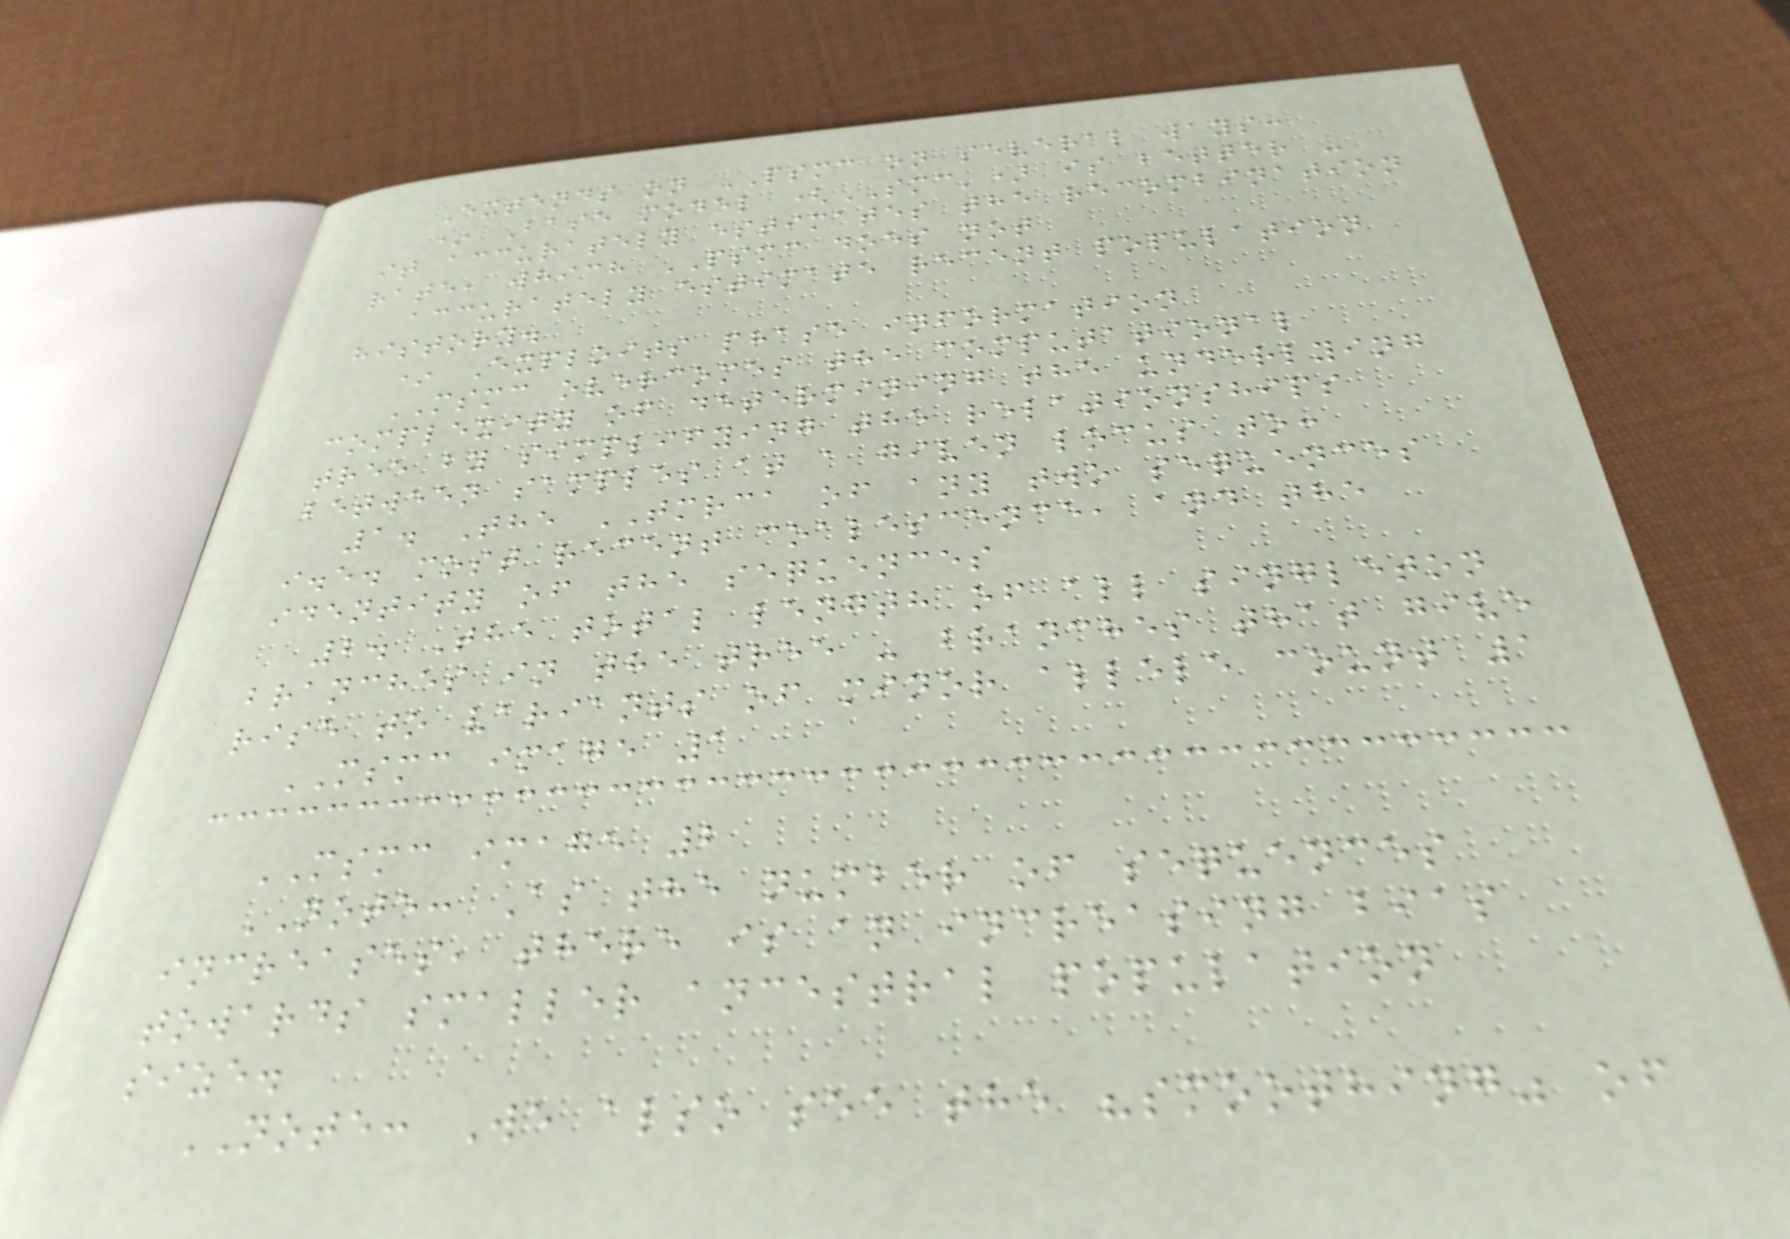Extends on PSMC on several ways:
* Base model (SMC') is better -
it accurately estimates the recombination
rate, which PSMC does not
accurately estimate recent population
history.
* Exploits phase information
MSMC overcomes the computational
complexity of determining the underlying
tree by simplifying the relationships
between samples at a given locus to:
1. The TMRCA of any two sequences
i.e. most recent coalescence, and the
identity of the sequences
2. The total length of all singleton
branches in the tree - branches that give
rise to variants of minor allele count 1
MSMC image 1
MSMC image 2
NOTE: As the number of sequences
increases, there is an increasing bias
towards smaller ancestral population
size.
NOTE: We also see the "smoothing" of
